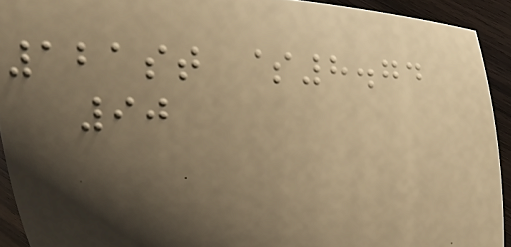121st $8.74
90
